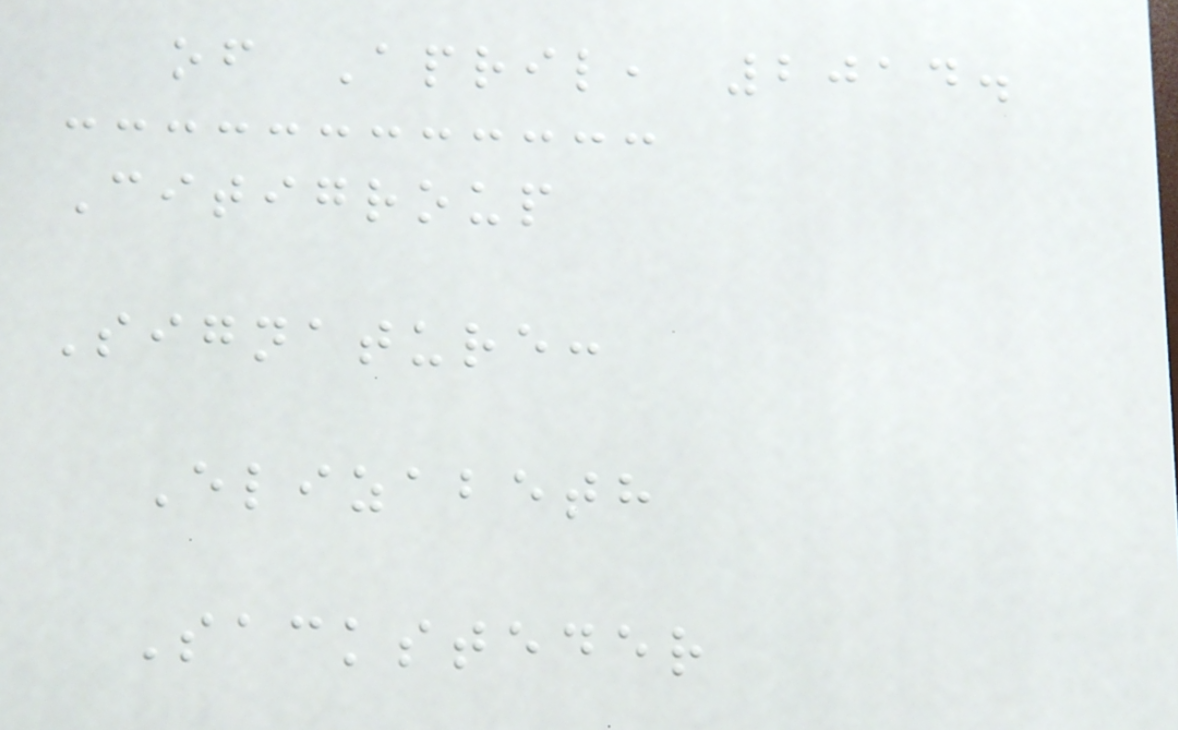of April, 2014.
Citigroup
Signature:
Elizabeth
Sacksteder
